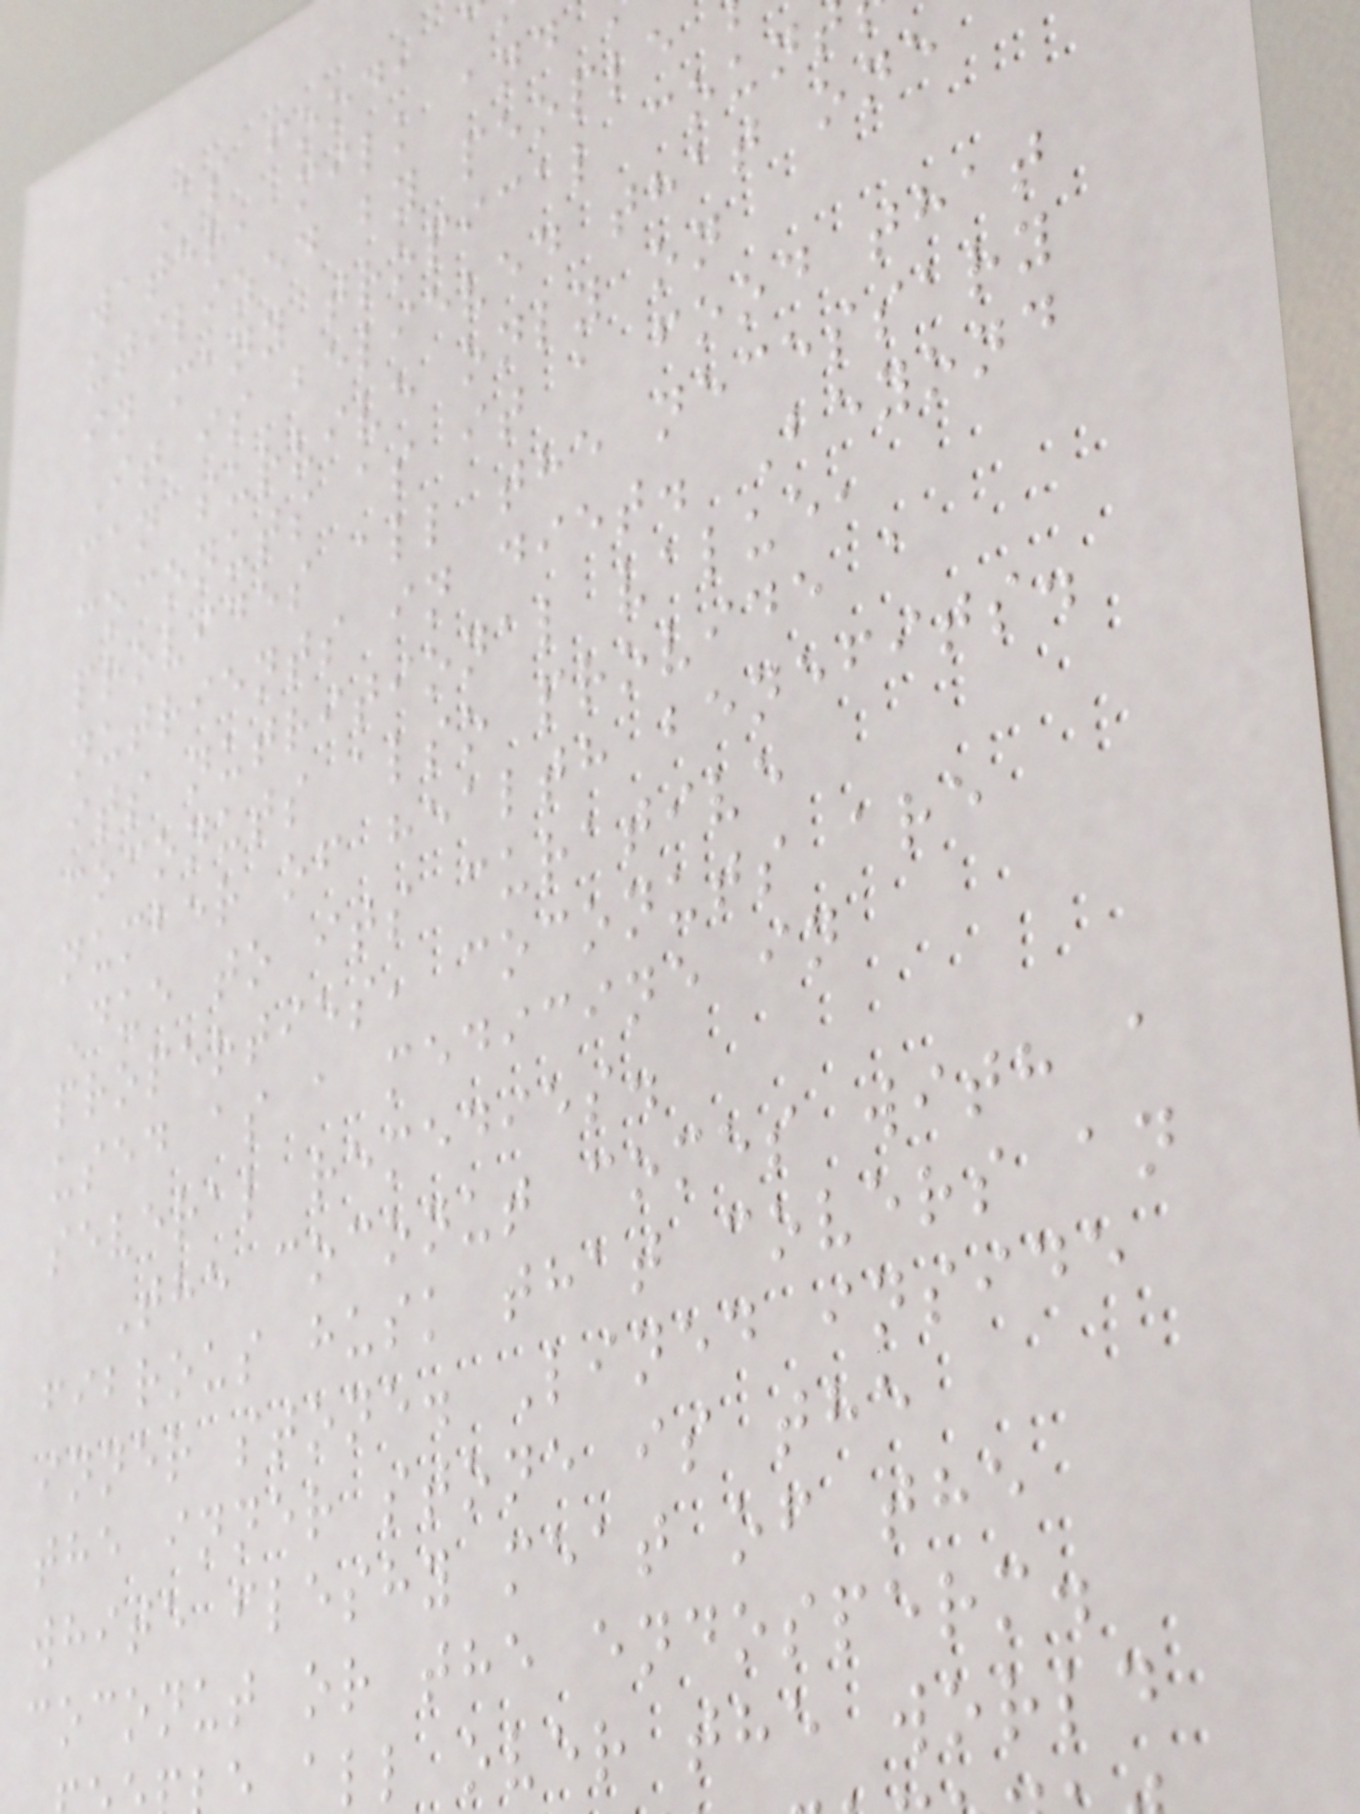As food,
water, milk and
utilized by people
in many tropical coun
It is believed that one
can survive only on
coconuts as it a food that
provides all the necessary
nutrients in diet. Beyond
its nutritional value,
coconuts also provide a
number of health benefits.
Due to its curative
properties, coconuts are
used as a medicine in
several remedies.
The coconut comes with a
fibrous husk that covers an
inner stone. Lined inside
the inner stone is the
white fleshy meat of the
coconut or the endosperm.
all over the world
